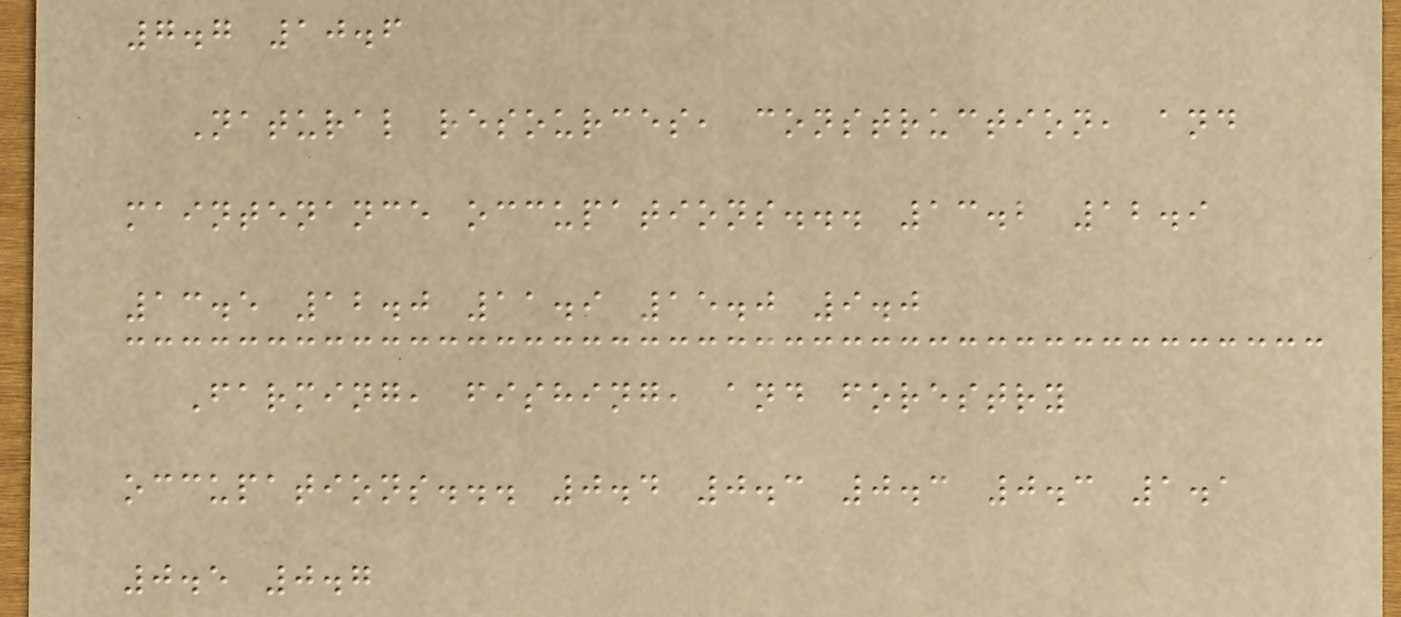7.7 10.6
Natural resources, construction, and
maintenance occupations... 13.2 12.9
13.5 12.0 11.9 15.0 9.0
Farming, fishing, and forestry
occupations... 0.4 0.3 0.3 0.3 1.1
0.5 0.7
